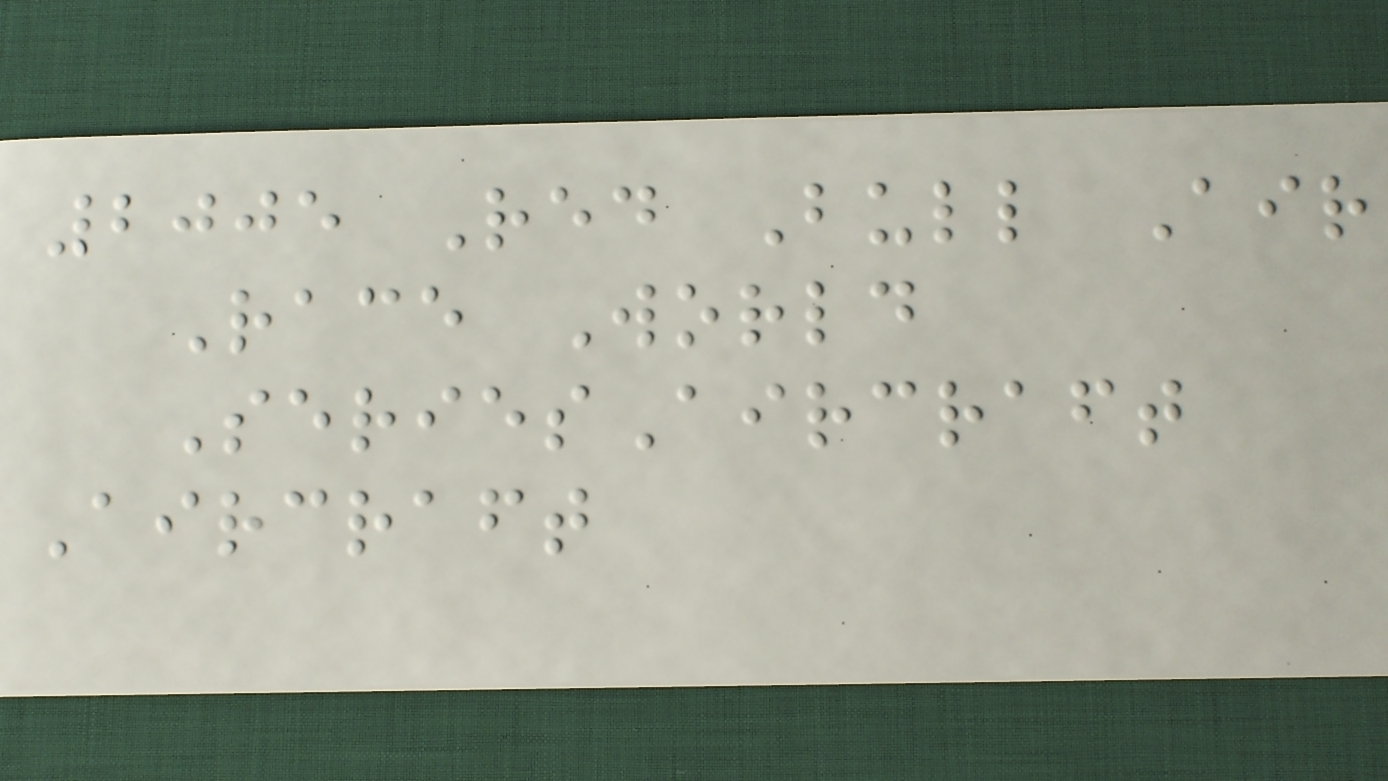2005 Red Bull Air
Race World
SeriesAircraft
Aircraft
